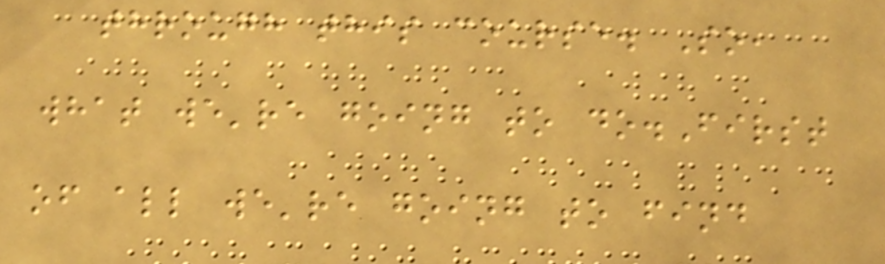through this course. So,
what we're going to do.First
of all we're going to find
